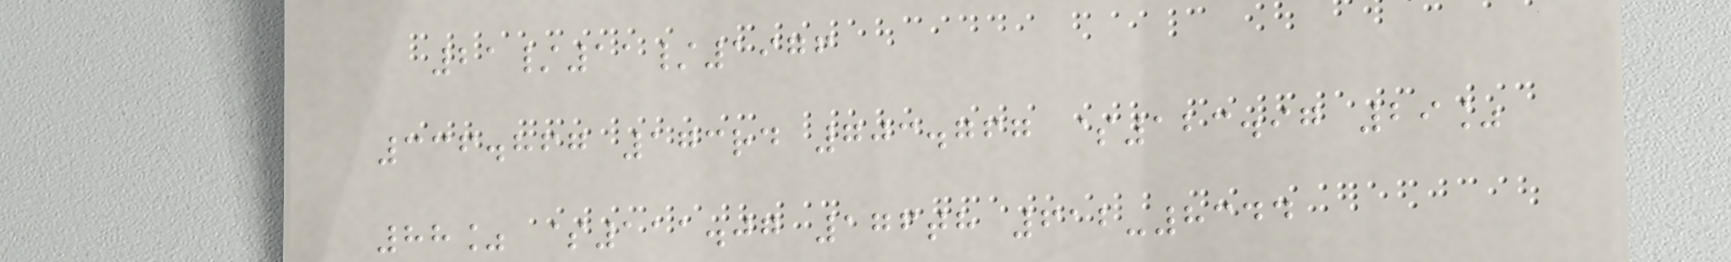21/11/1976
336.867 173rd 703.767 $123.97 29%
88% $111.07 176th 612-8344
